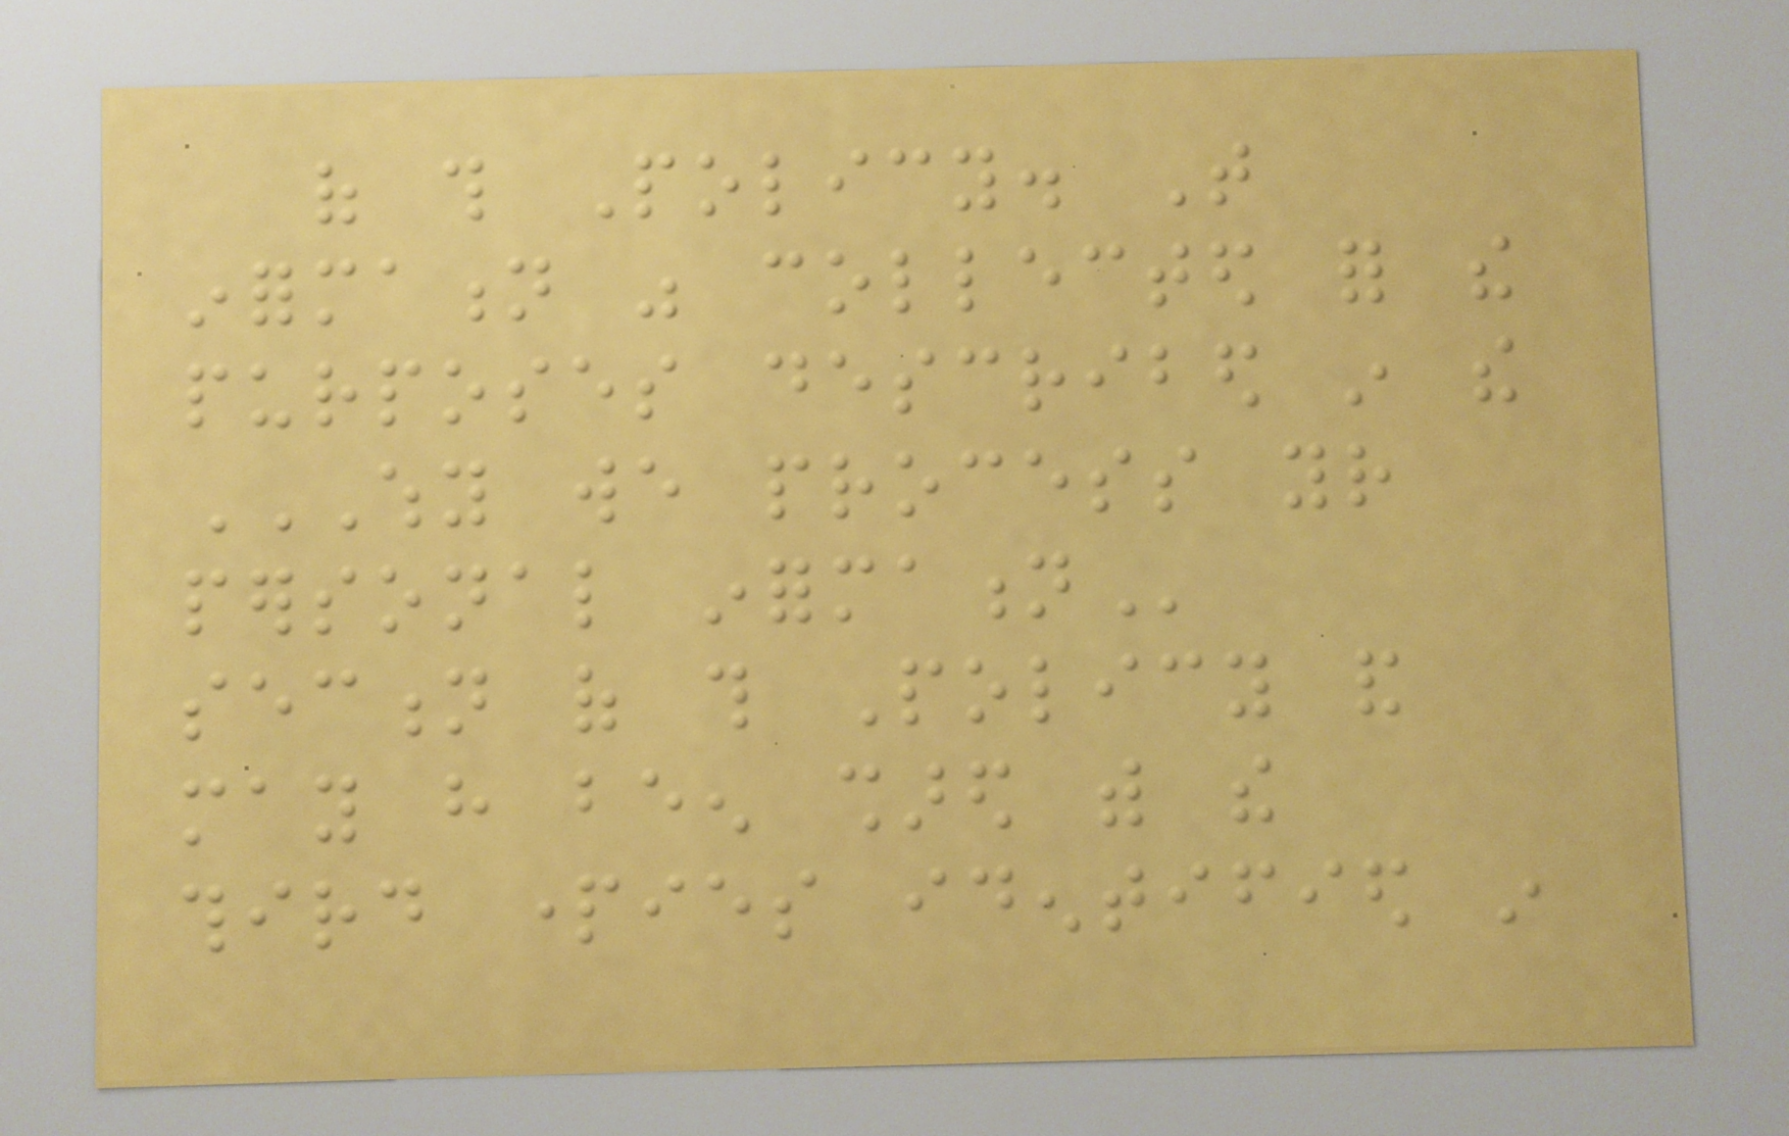of this Policy. That
information was collected for the
purposes described in the
WHY WE PROCESS YOUR
PERSONAL INFORMATION
section of this Policy and
may have been shared with the
third parties identified in
